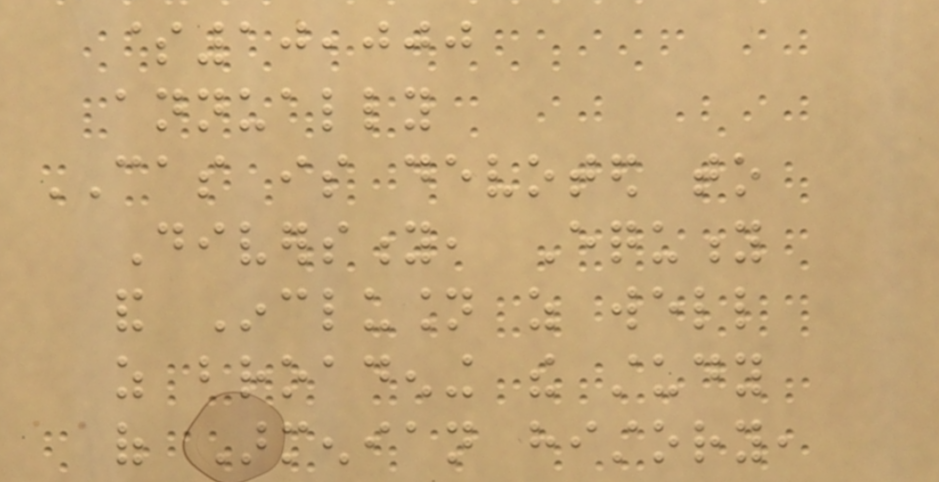$10,000
annually
CAS is devoted to
Diversity, Equity
and Inclusion as well
as broadening the study
of Armenian history,
